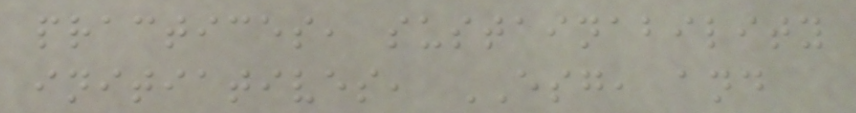practices, sustainability
initiatives, ESG, and
